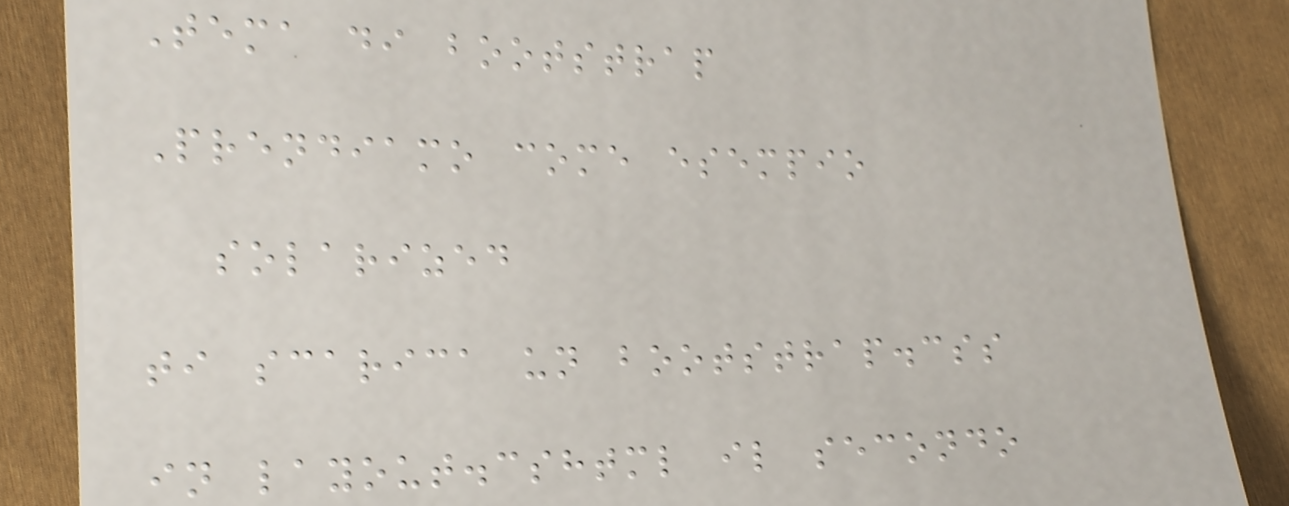Tema di bootstrap
Prendiamo come esempio
solarized
ti scarica un bootstrap.css
in layout.cshtml il secondo
